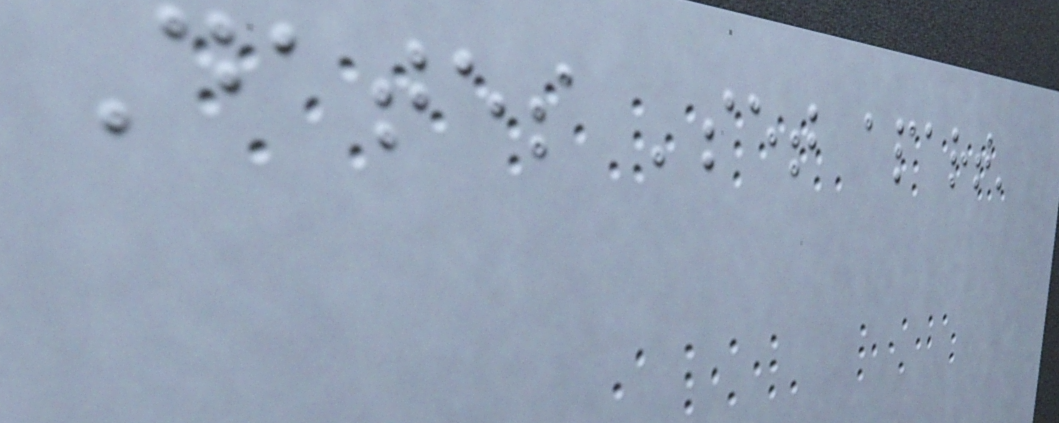Dates 'set apart'
